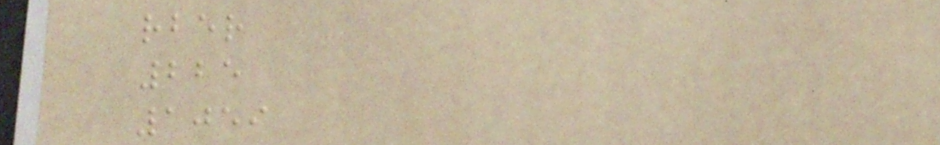rber
225
1059
